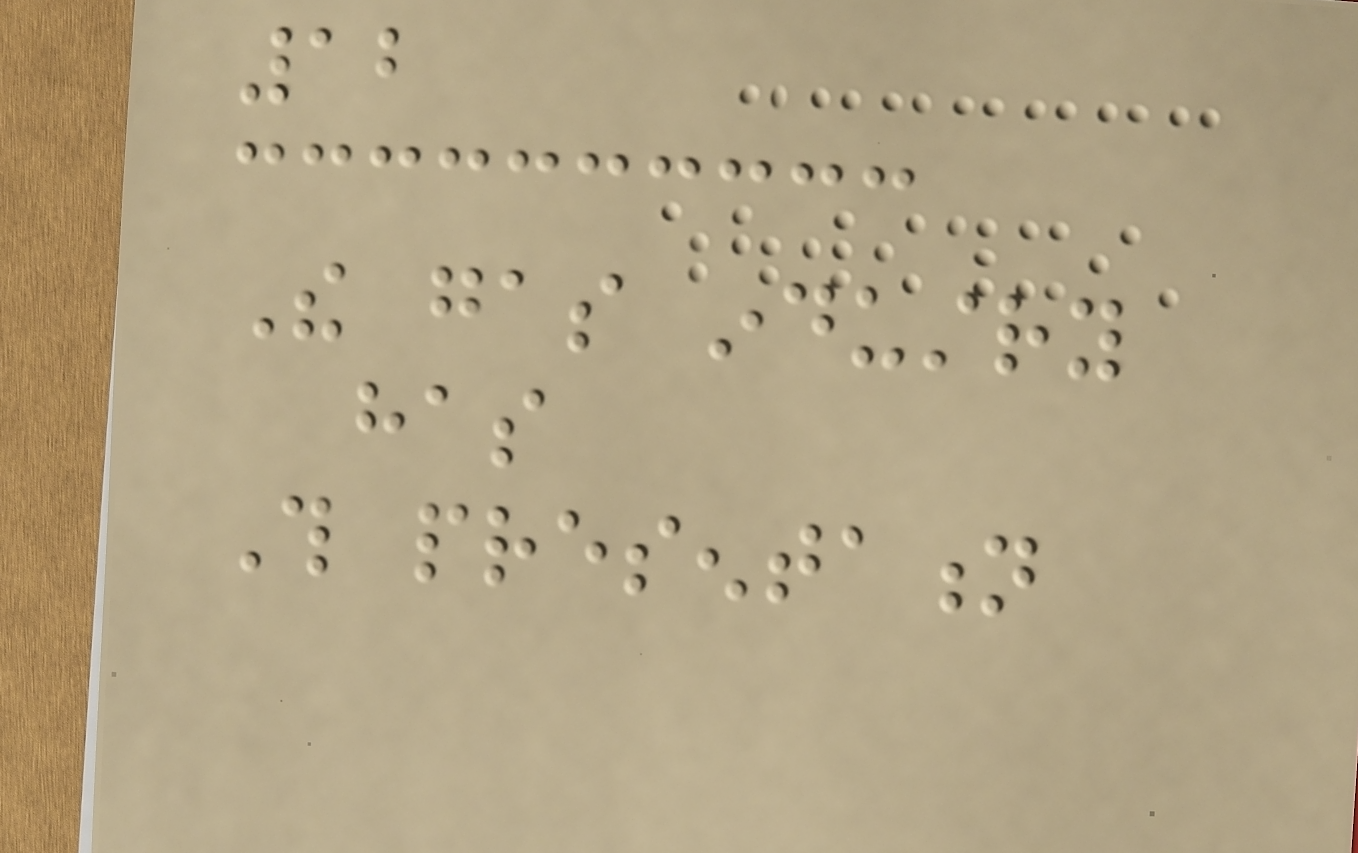12
The gas industry
has
This presentation
